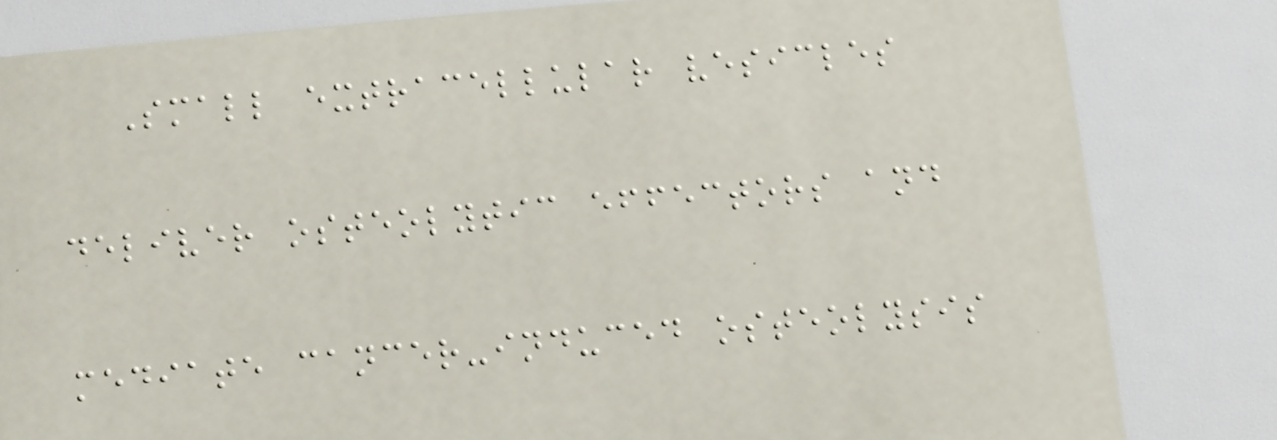Small extracellular vesicles
deliver osteolytic effectors and
mediate cancer-induced osteolysis
